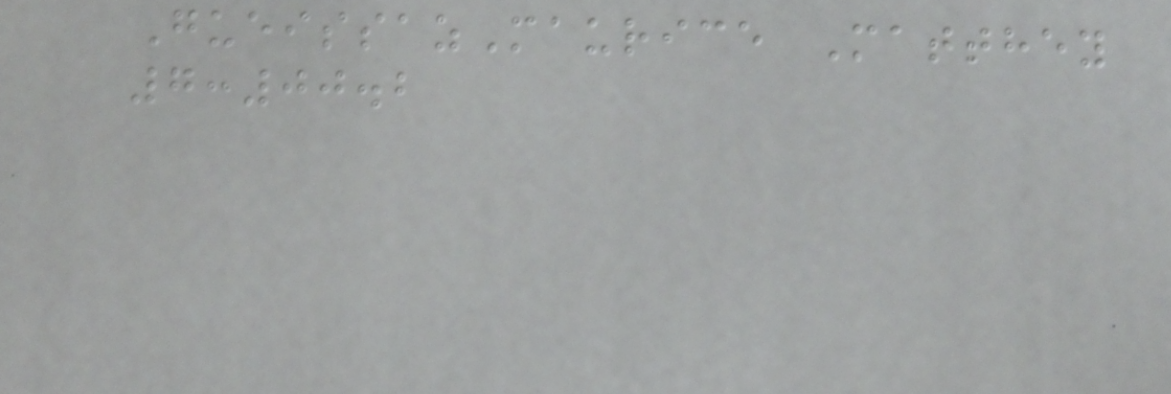GueissazMaurice Matthey
7:00.2
